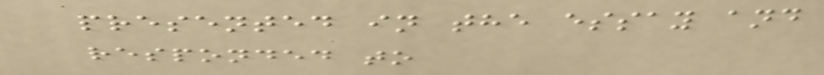presented in the essay and
responded to
